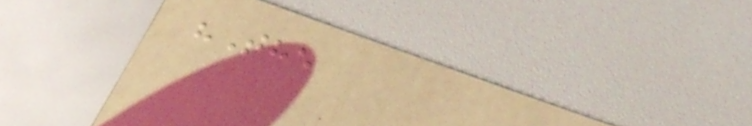"The
